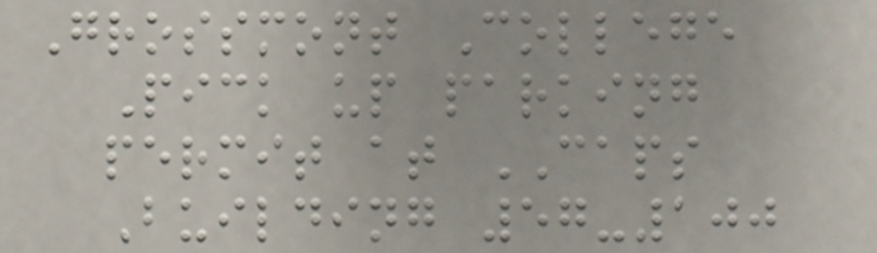Grossmont College
Pick up parking
permit at CAPS
Building 57-100
